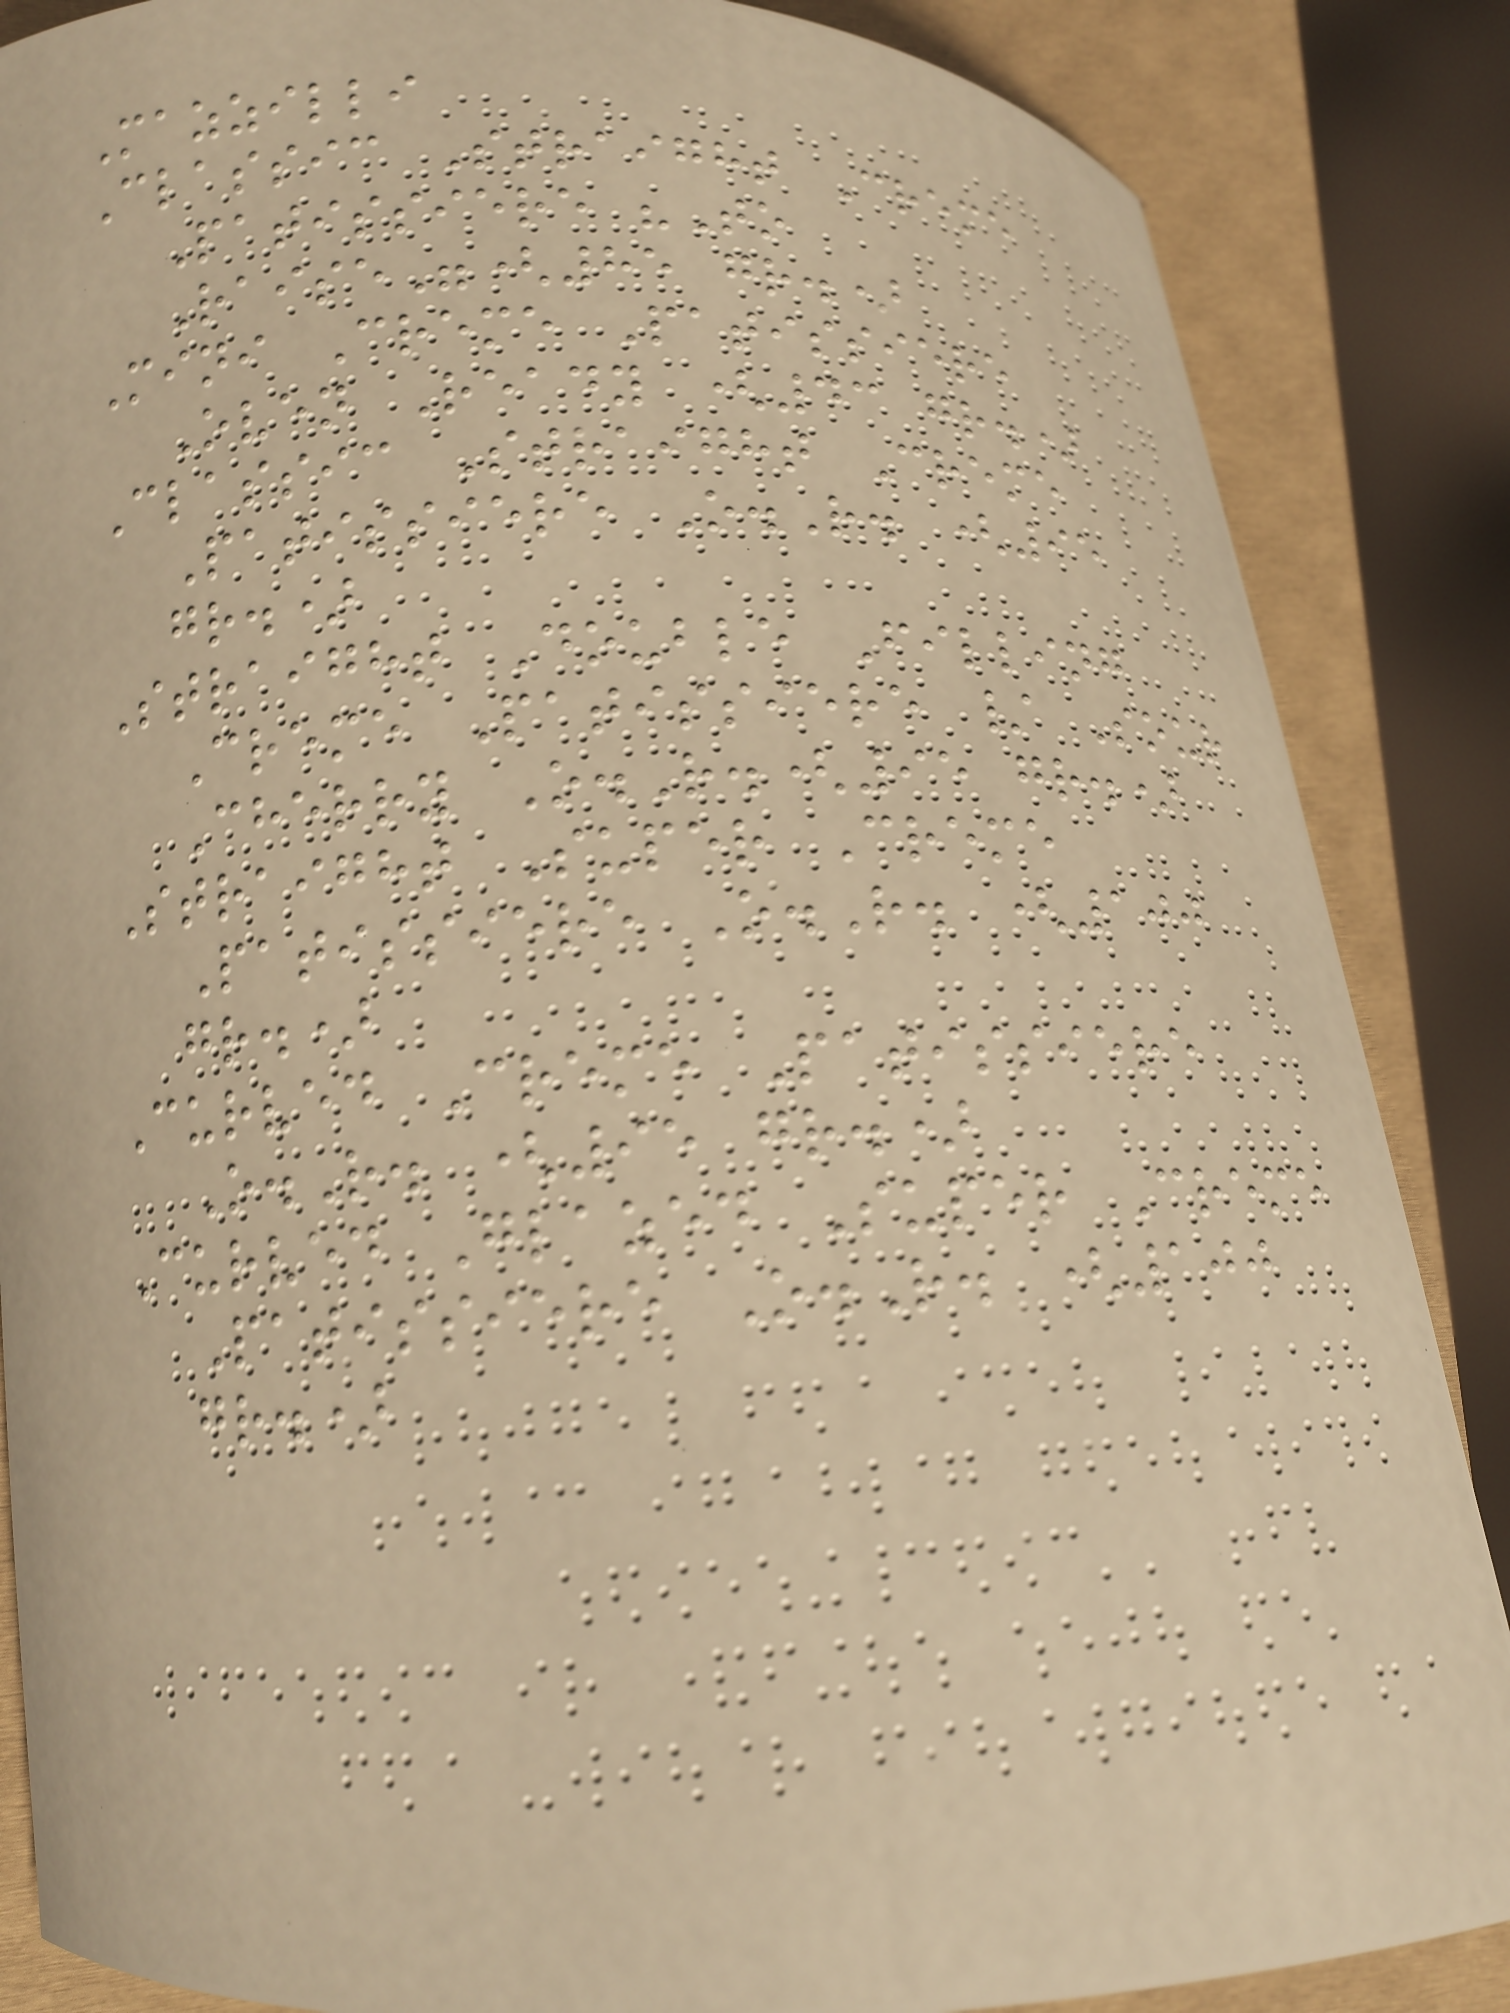Mazzilli
Classic Straight Creme
Patissiere "To
Raise"(85 gr.)
Mini Creme Patissiere
Oven Ready (43 gr.)
Classic Straight Creme
Patissiere O.R. (95
gr.)
Straight Double Filling
Creme Patissiere / Sour
Cherry O.R.(95 gr.)
Straight Super Creme
Patissiere O.R. (100
gr.)
Curved Creme Patissiere
O.R. (95 gr.)
Curved Glazed Super Creme
Patissiere O.R. (100
gr.)
